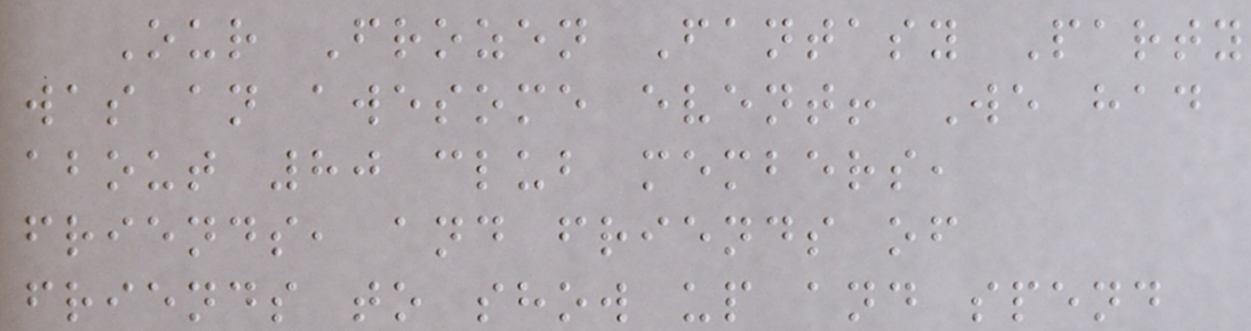Our Frozen Fantasy Party
was an awesome event! We had
about 80 club members,
friends, and friends of
friends to show up and spend
